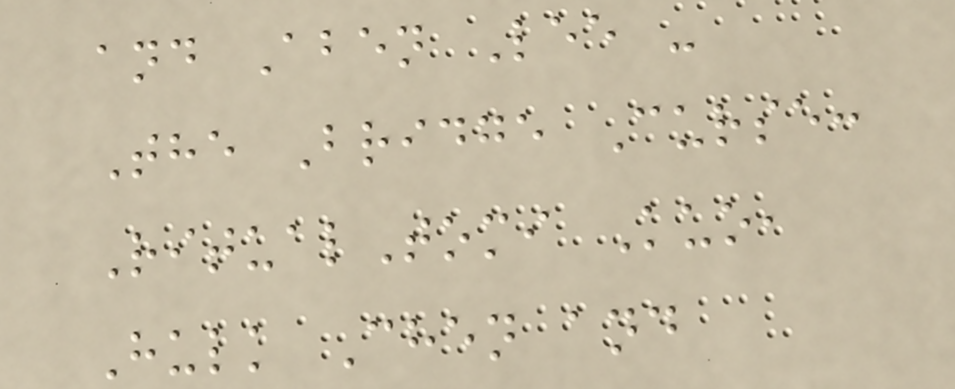and Aben Lee -
The Bridge Curse:
RitualTomi Kuo,
Hulk Chen and
